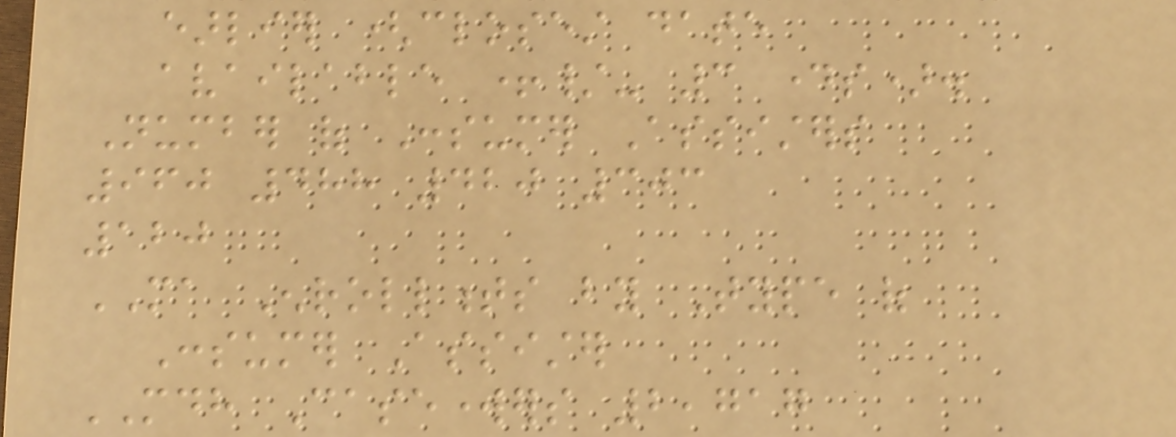earlier (closest date
available +/- 3 days).
Number of Consumer Assisters
960 488 420 303
120
MA Enrollments by Type of
Consumer Assister
MDH Caseworkers 2,717
